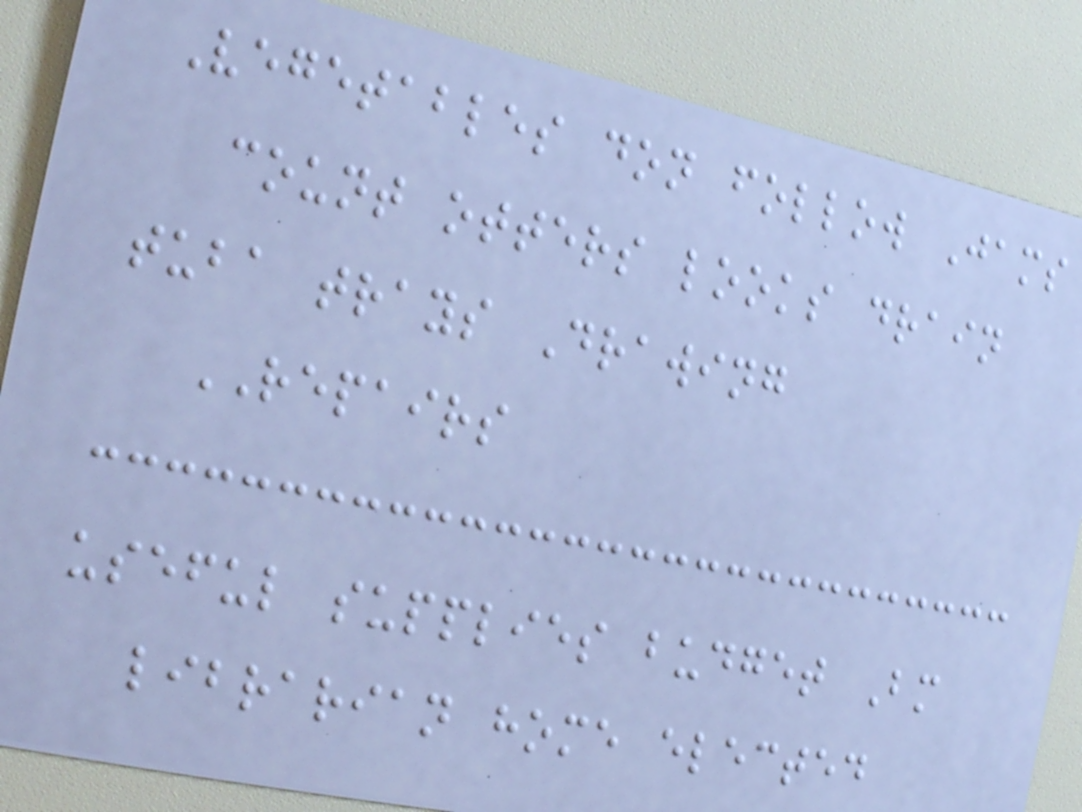Vegetables don follow Jams
count otters looks drain
tuba trays Drawing
REPAIRS
useful supplies budget Bm
librarian home elected
